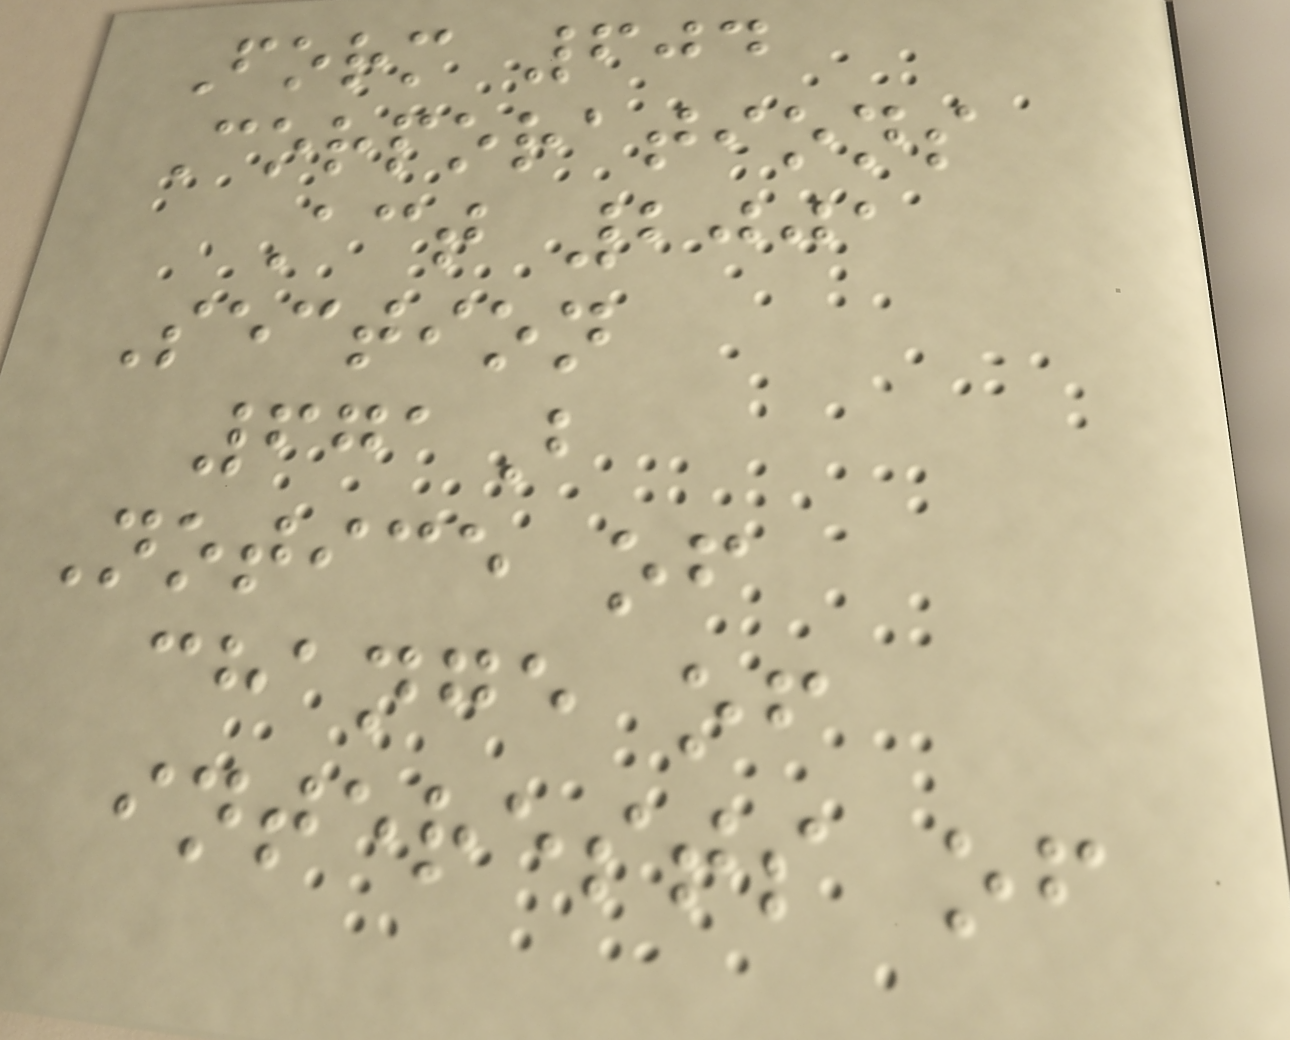Form 604
Corporations
Act 2001
Section
671B
Notice of
change of
interests of
